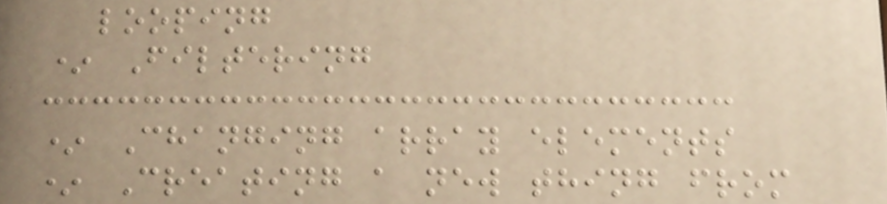looping
* Filtering
* Changing array elements
* Creating a new thing from
